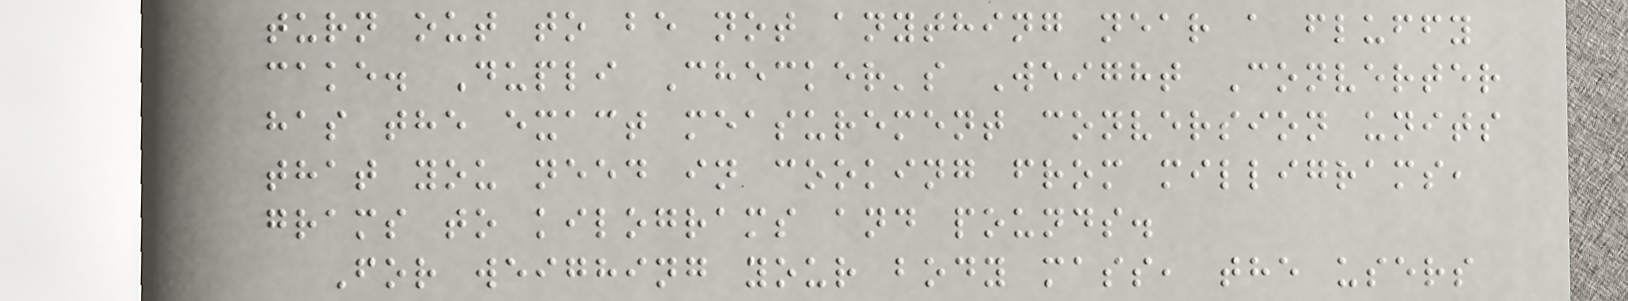turn out to be not anything near a fluffy
cake. Dupli Checker's Weight Converter
has the exact measurement conversion units
that you need in cooking from milligrams,
grams to kilograms and pounds.
For weighing your body mass, the users
